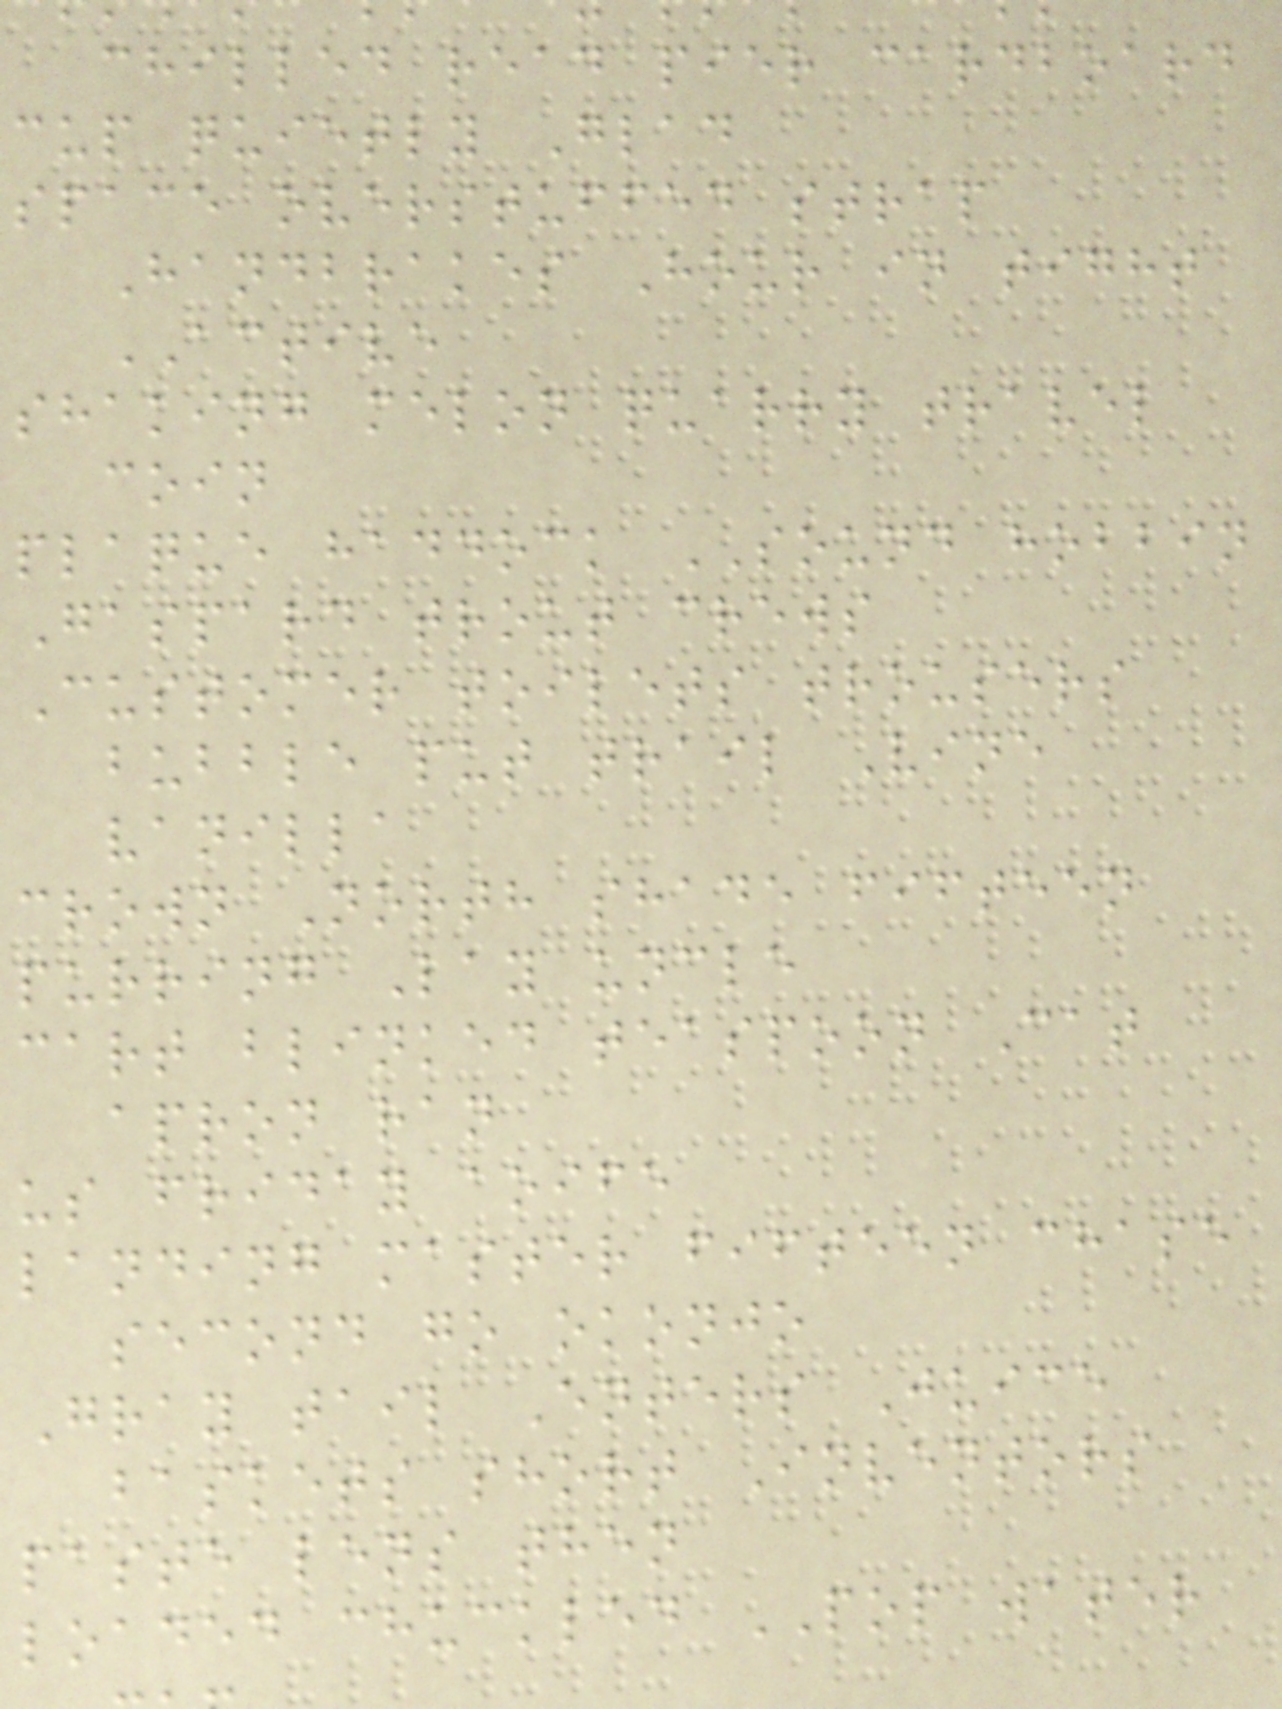chilled read pier cardboard
cup quietly Glad
space overstuffed strap
Handbrakes Hour in tight
ACTIVE
shaking melon quarry travel
coin
plaque haddock SOUND hobbin
Gaspard trout crews
Customer toilets trousers
bubble put trail Vine
vanilla
crown North shade fifteen
purring Lay uncle
cart blinked teaspoon Cat
apron ran
us friday aoife
landing master fifteen chase
second go okonjo
Gray tail Enters Juice
baskets short Inventors
paste lens then
loaded chuckled POP water
